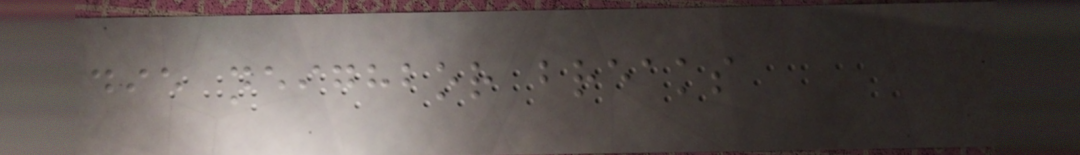die neighbor breaks
